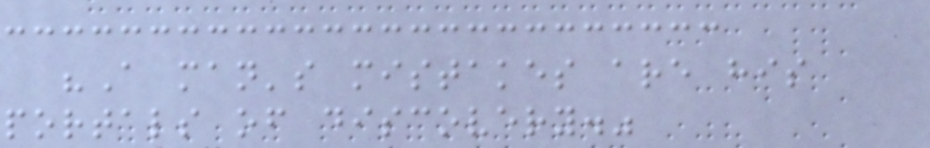"A man's mistakes are his
portals of discovery."
